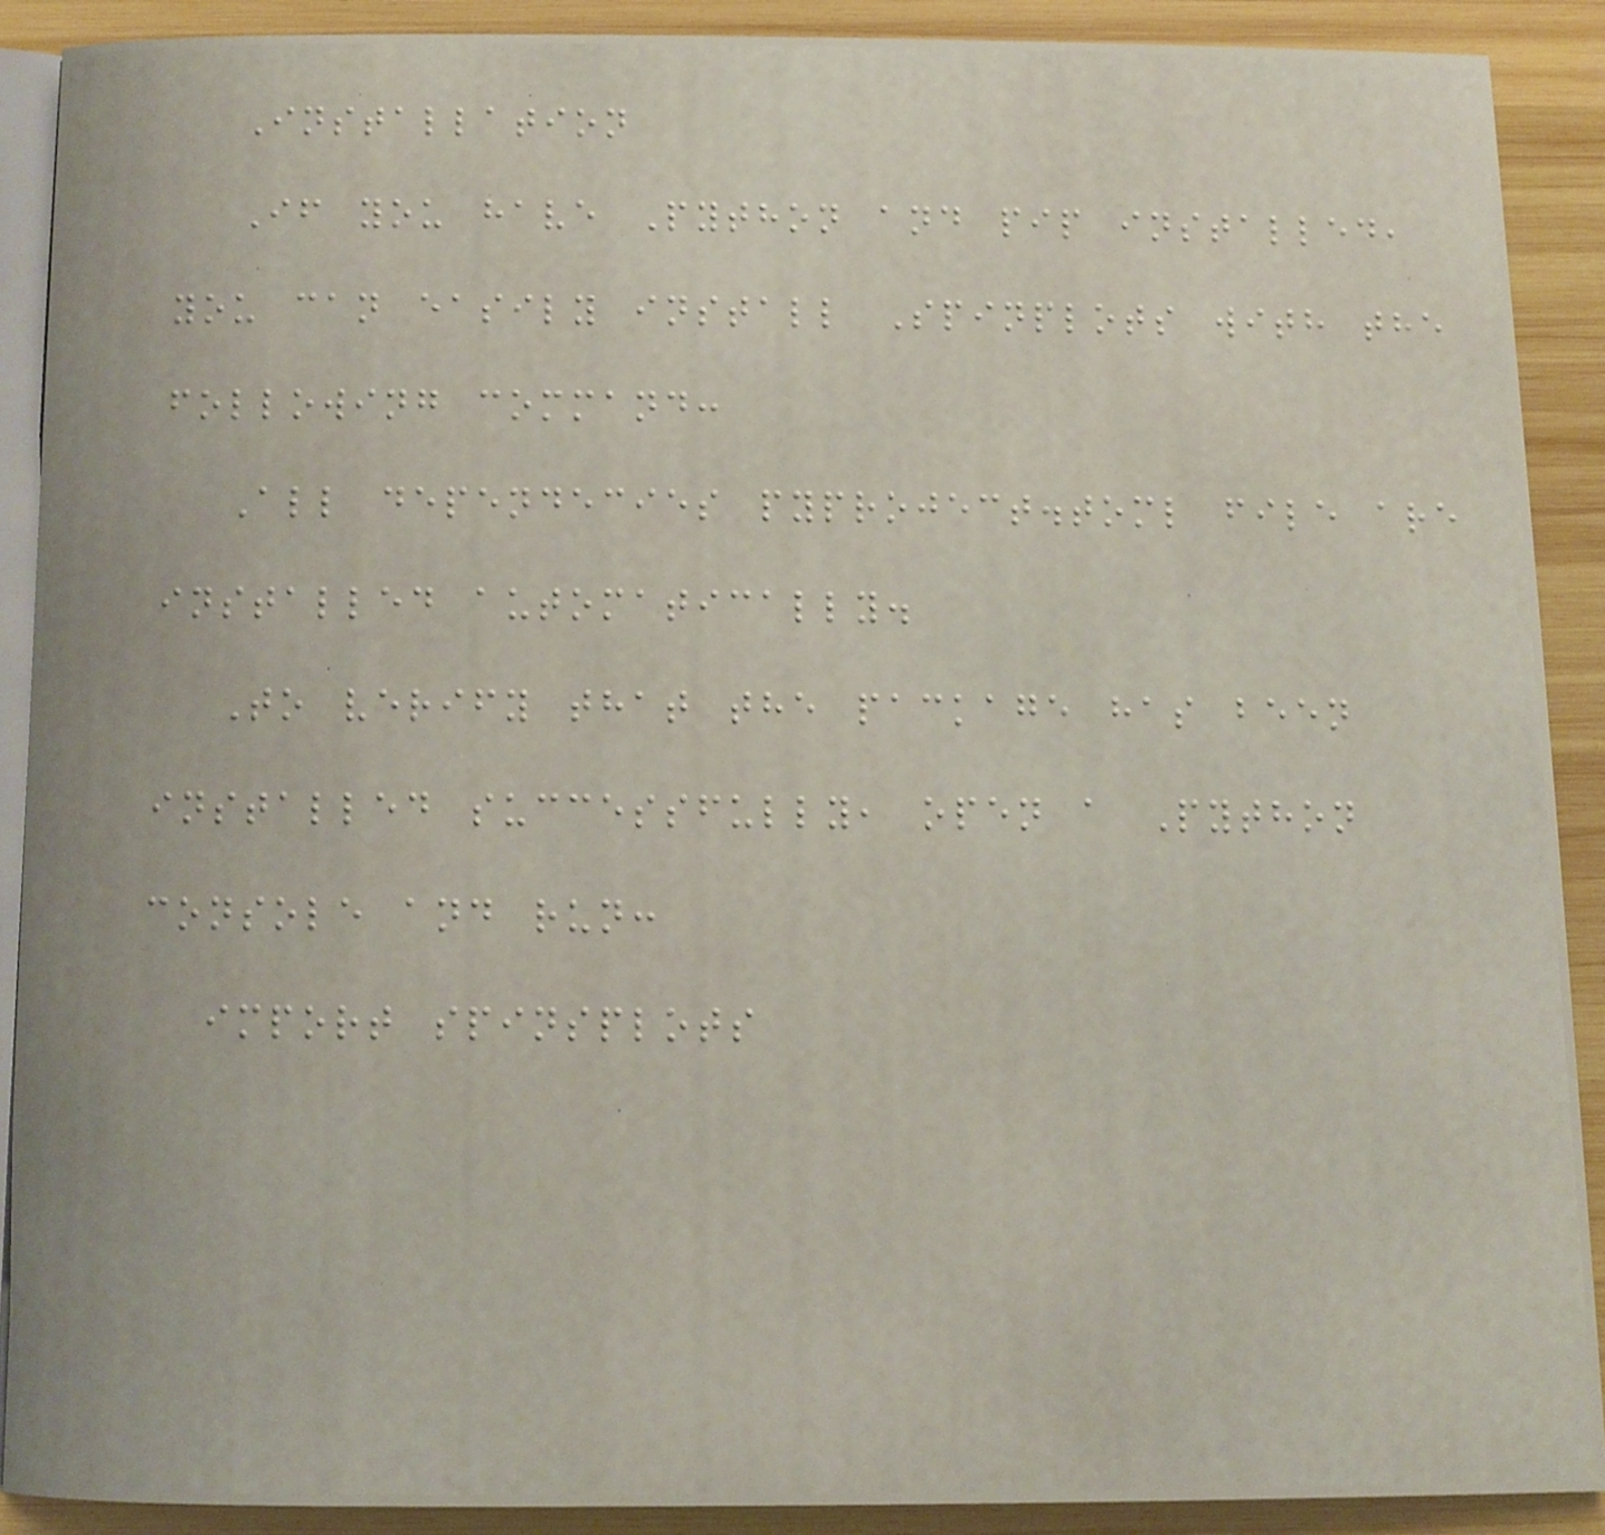Installation
If you have Python and pip installed,
you can easily install Spinplots with the
following command:
All dependecies pyproject.toml file are
installed automatically.
To verify that the package has been
installed successfully, open a Python
console and run:
import spinsplots
